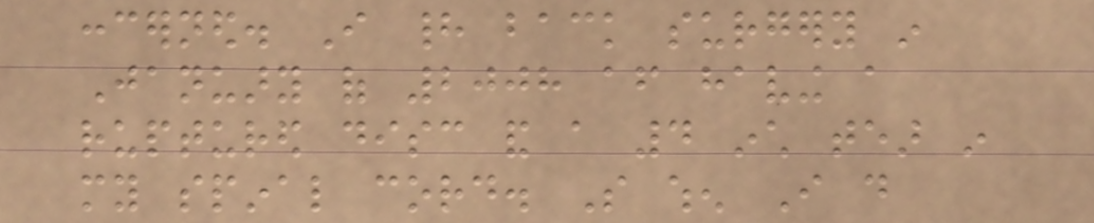concerned. I had back surgery in
January of 2008 after having a
ruptured disc and a 4 inch tear in
my spinal cord. So when I do
